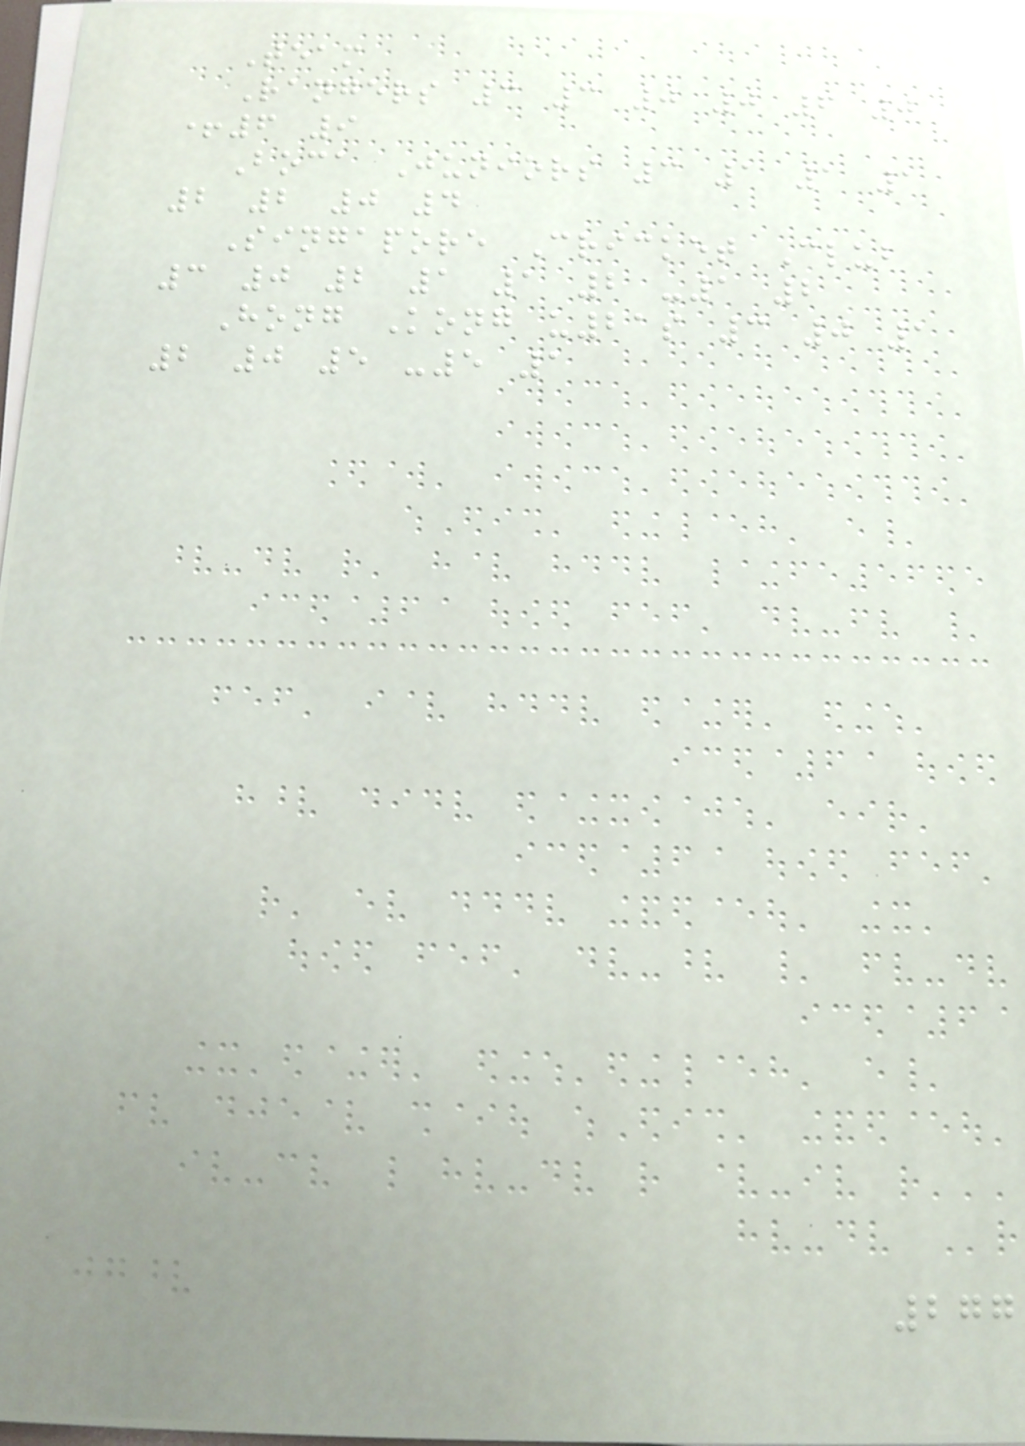Team
Rangers 3 3 0 0 6 0
+6 9
Boca Juniors 3 1 1 1
2 2 0 4
Singapore Cricket Club
3 0 2 1 1 2 -1 2
Hong Kong u21s 3 0 1
2 0 5 -5 1
277
